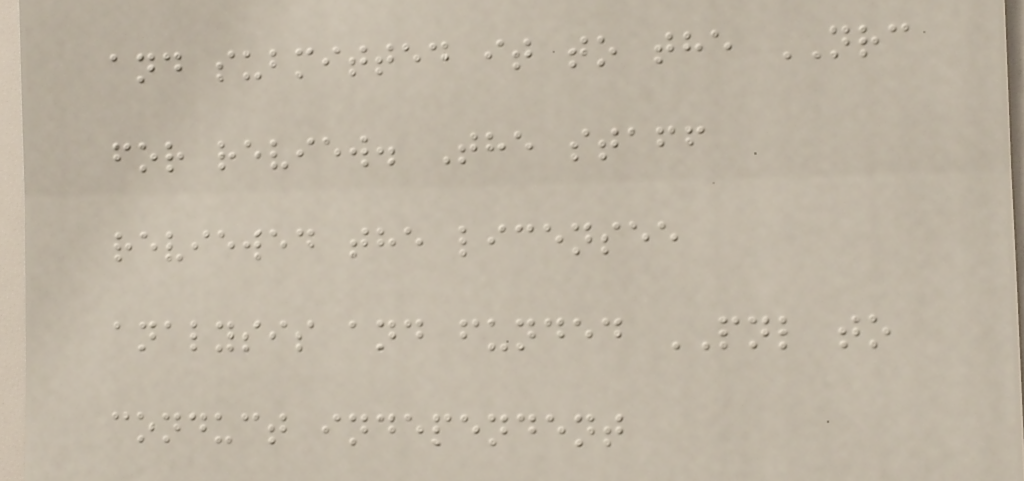and submitted it to the NRC
for review. The staff
reviewed the licensee
analysis and funded PNL to
conduct independent
